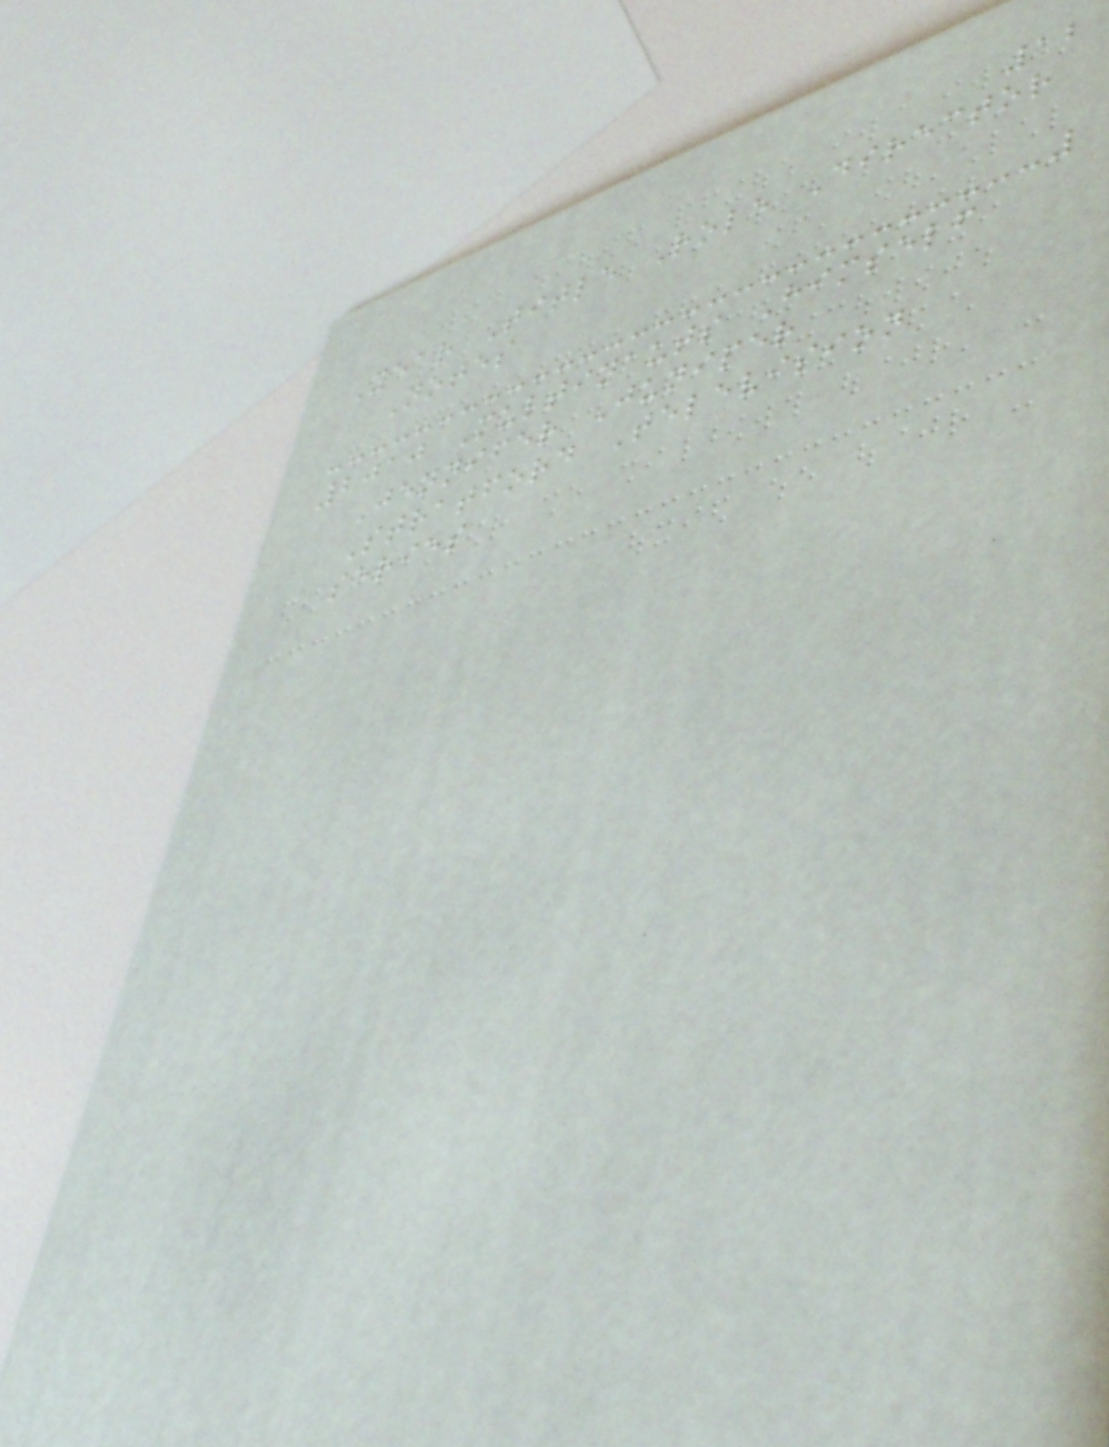12
Year Title Role Director
Notes
2010 Multinauts Himself
Jennifer Juniper
Stratford Television
series
